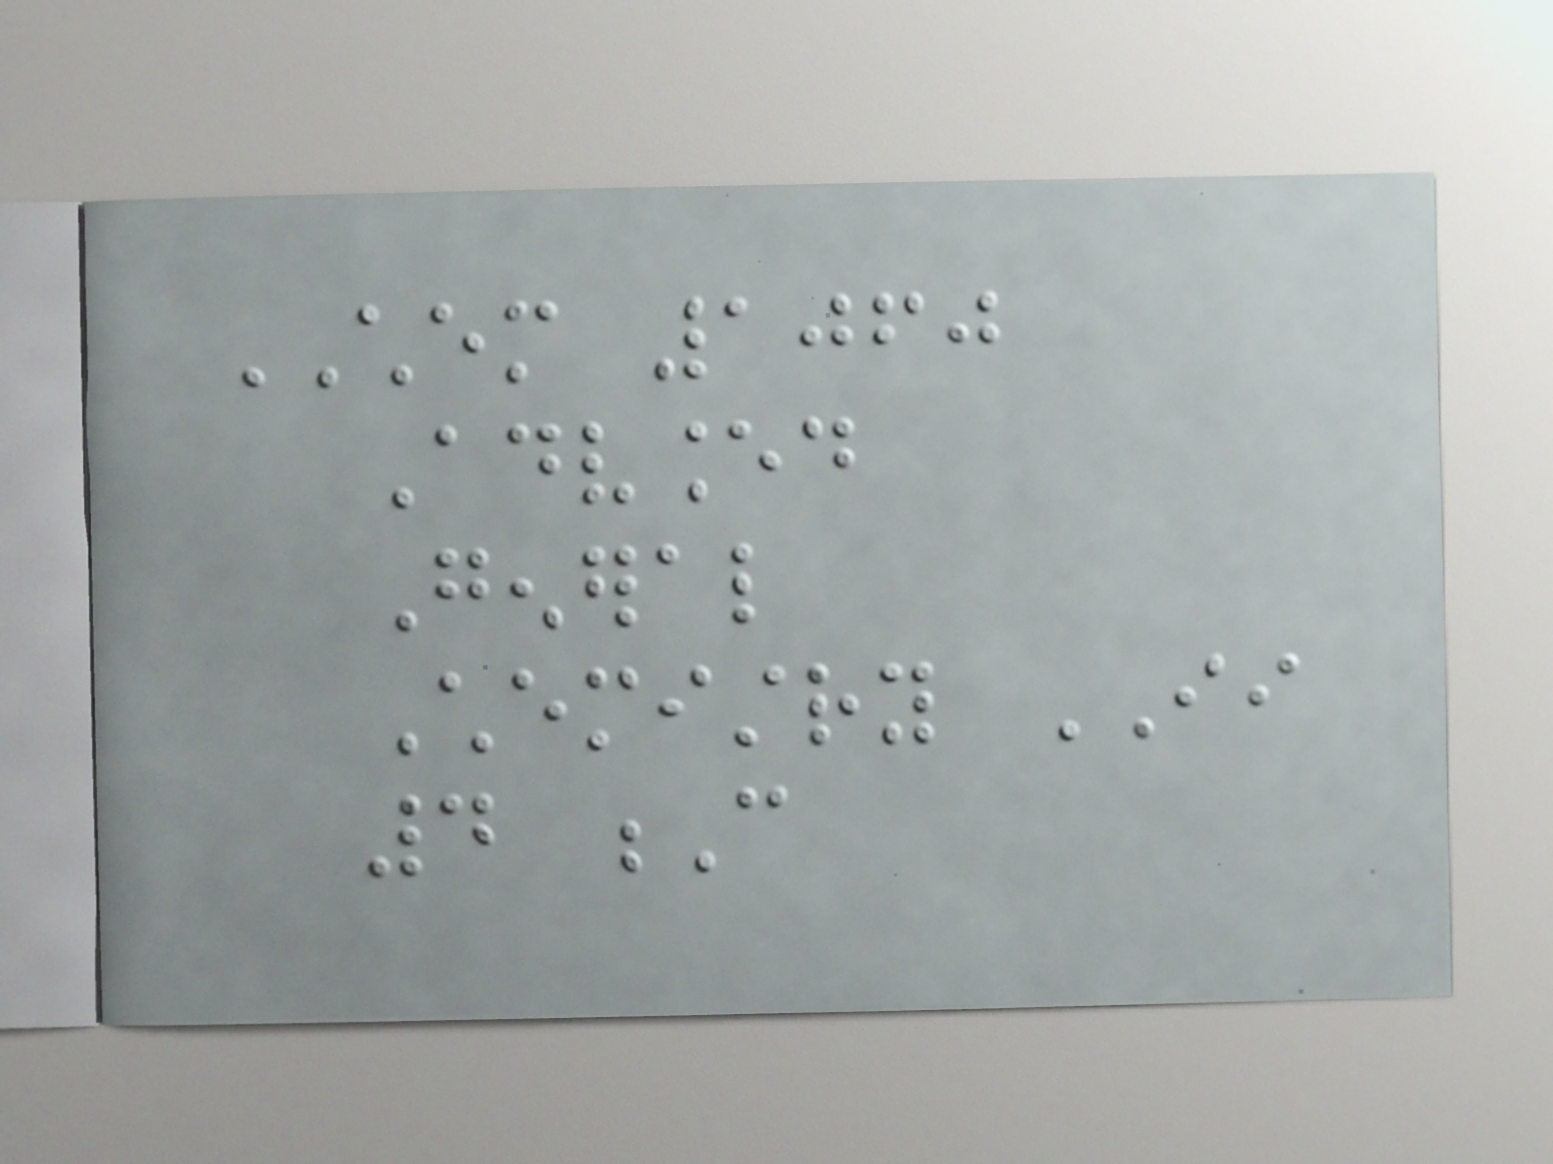CHEM 1060
Advanced
General
Chemistry II
4 C
